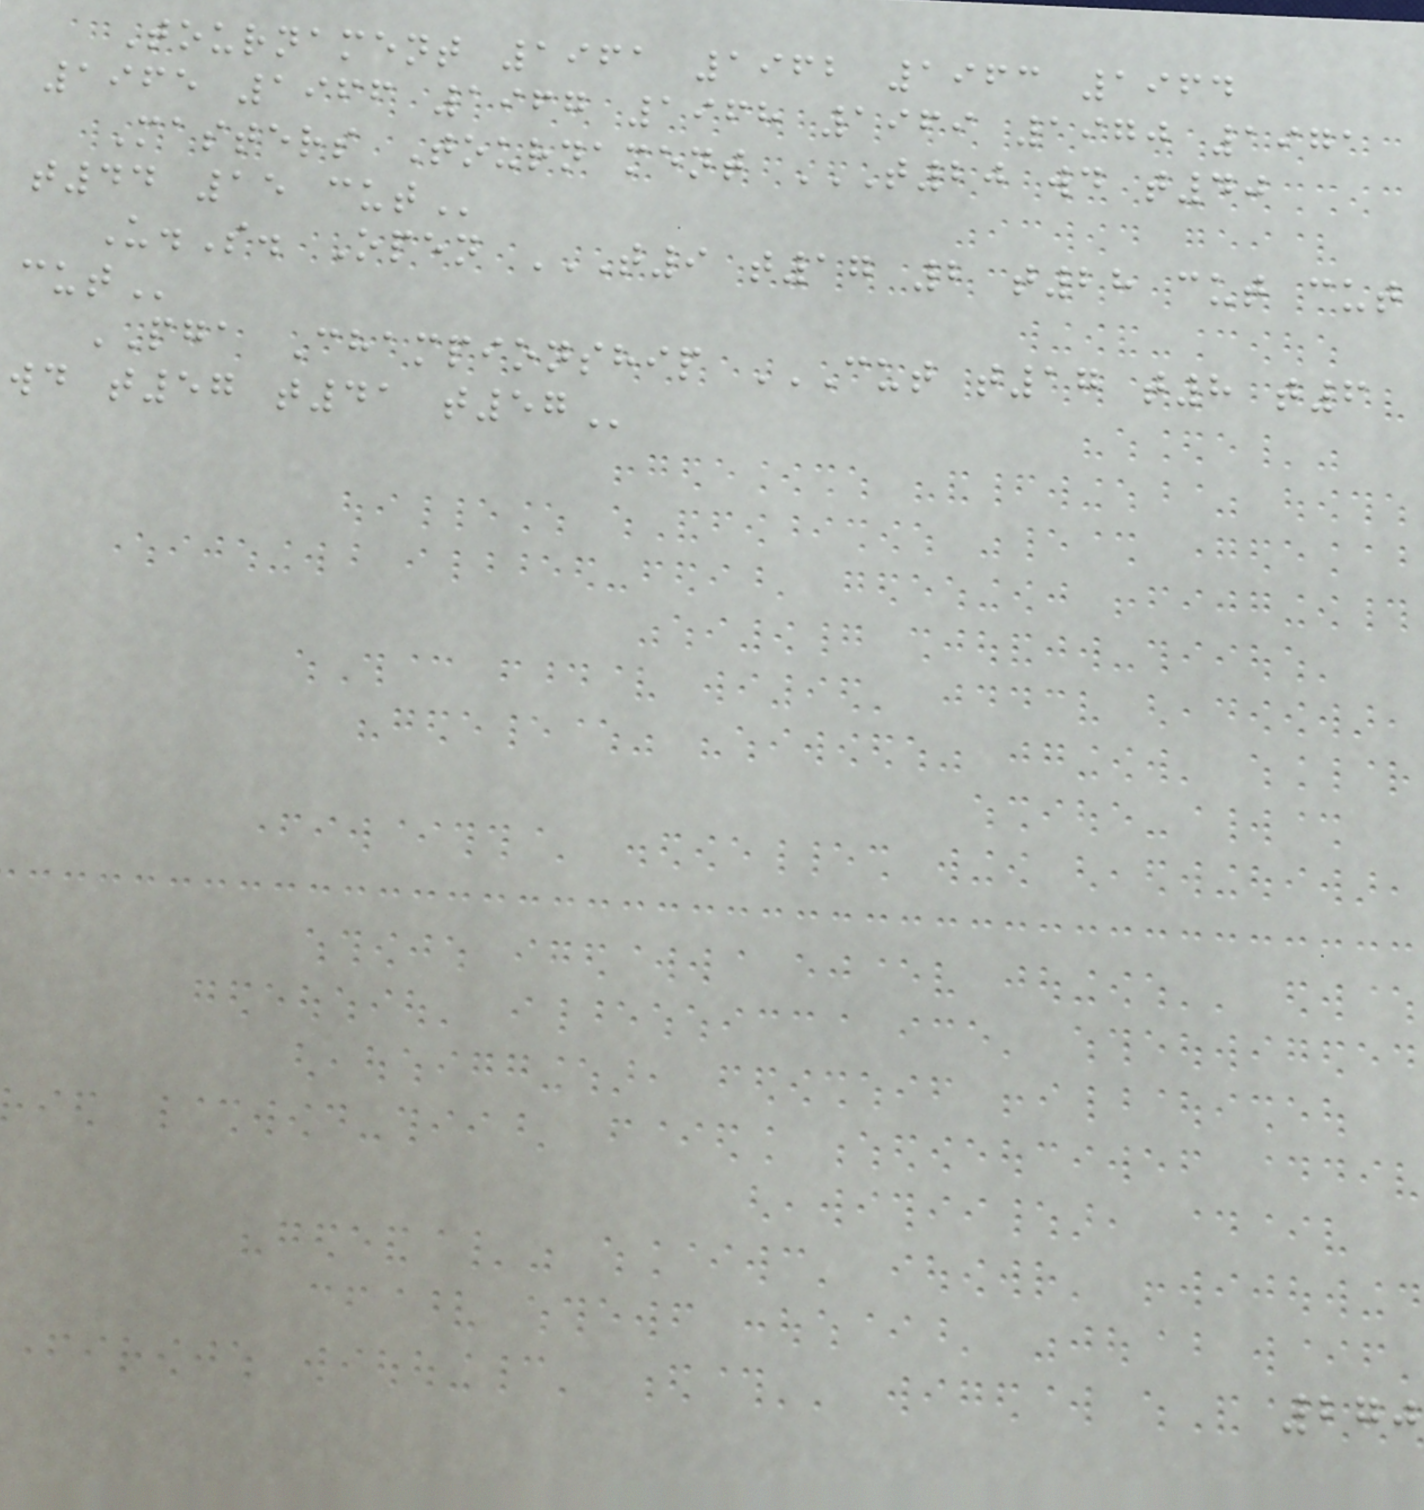Tournament 1961 1962 1963 1964
1965 1966 1967 1968 1969 1970 1971
Masters Tournament T20 WD T40
T44 15 CUT
U.S. Open T9 T17 2 T28 CUT CUT
CUT
PGA Championship CUT T17 T8 T6
WD T57 T41 T57
270
